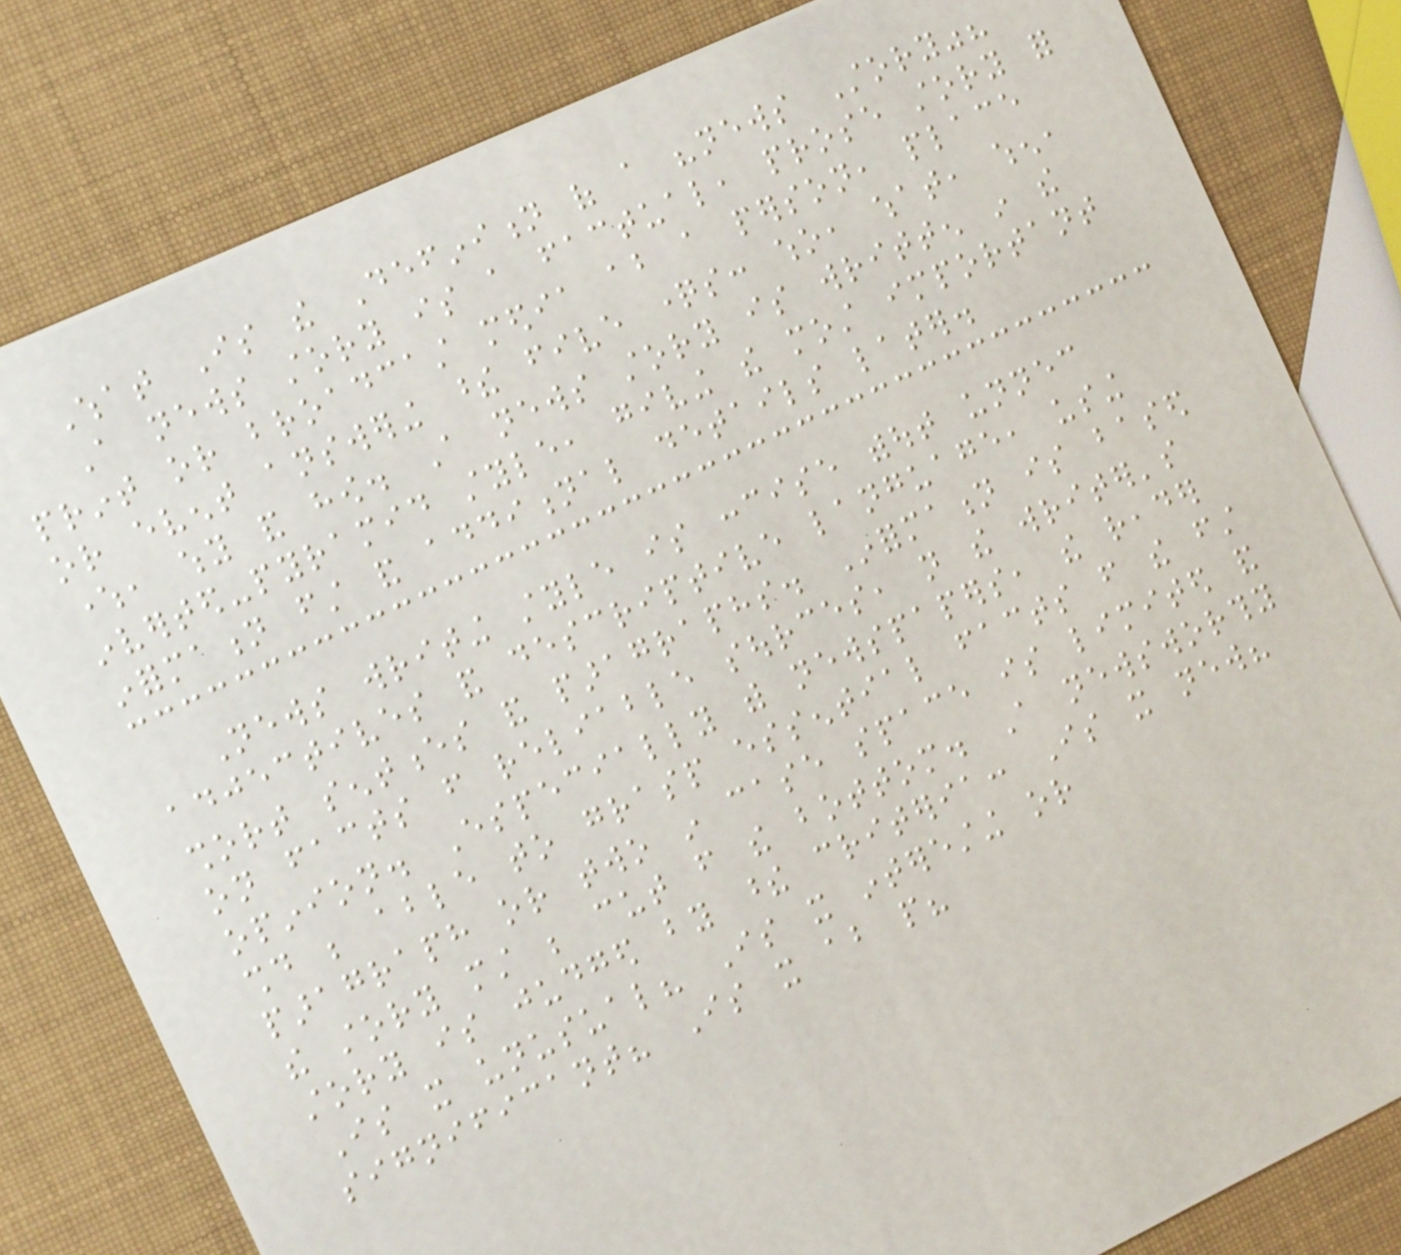What Is the Definition of a "news Story"?
A news story is a factual, prose story for
print or broadcast media about a person, place
or event answering these five questions: who, what, when,
where, why and how. A news story is written in the
inverted-pyramid style, giving the most important
information first and additional details later.
News writing style is concise without unnecessary
adjectives and descriptive language, using
short sentences and paragraphs. Information is based
on facts from reliable sources, not the writer's
opinion. Especially with newspapers, the reader
should be able to grasp essential facts from the first
paragraph or two in case space is limited and
the story must be cut from the bottom. A newsworthy
story is judged by these criteria: Is it new?
Is it unusual? Is it interesting or
significant? Is it about people?
